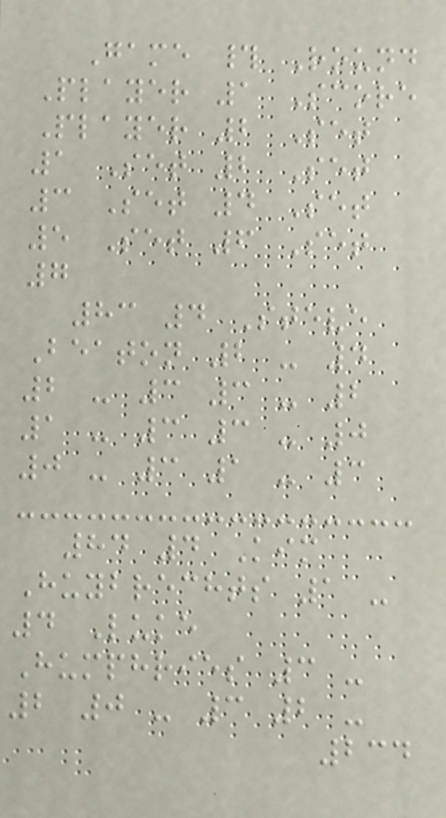Game # Round
Player 1 Score
Player 2 Set
1 Set 2 Set
3 Set 4 Set
5 Set 6 Set
7
83 4 Steve
Beaton 2 - 4
2 - 3 3 - 2
1 - 3 3 - 0
0 - 3 1 - 3
84 4 Kim
Huybrechts 1 -
4 Luke
Humphries 3 -
2 0 - 3 2 -
234
